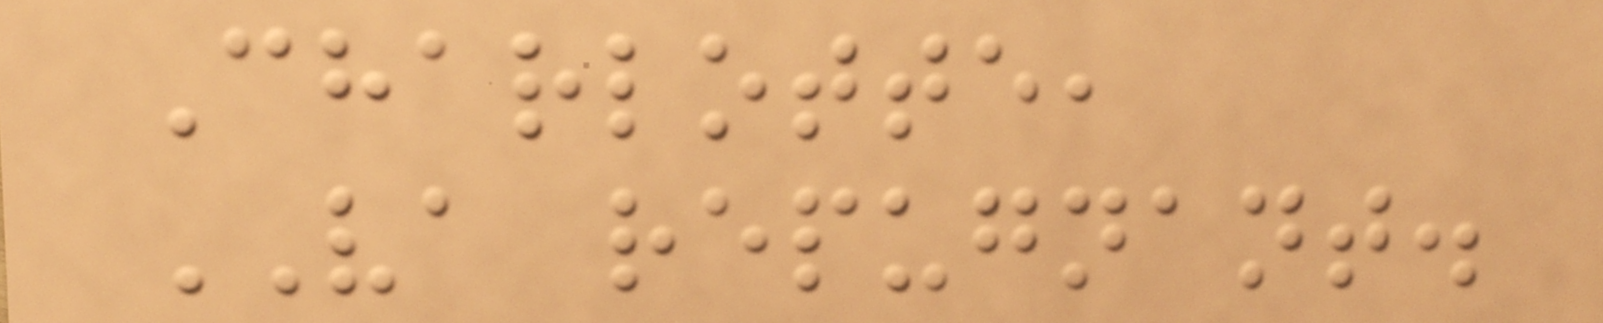Charlotte,
VA repugnant.
